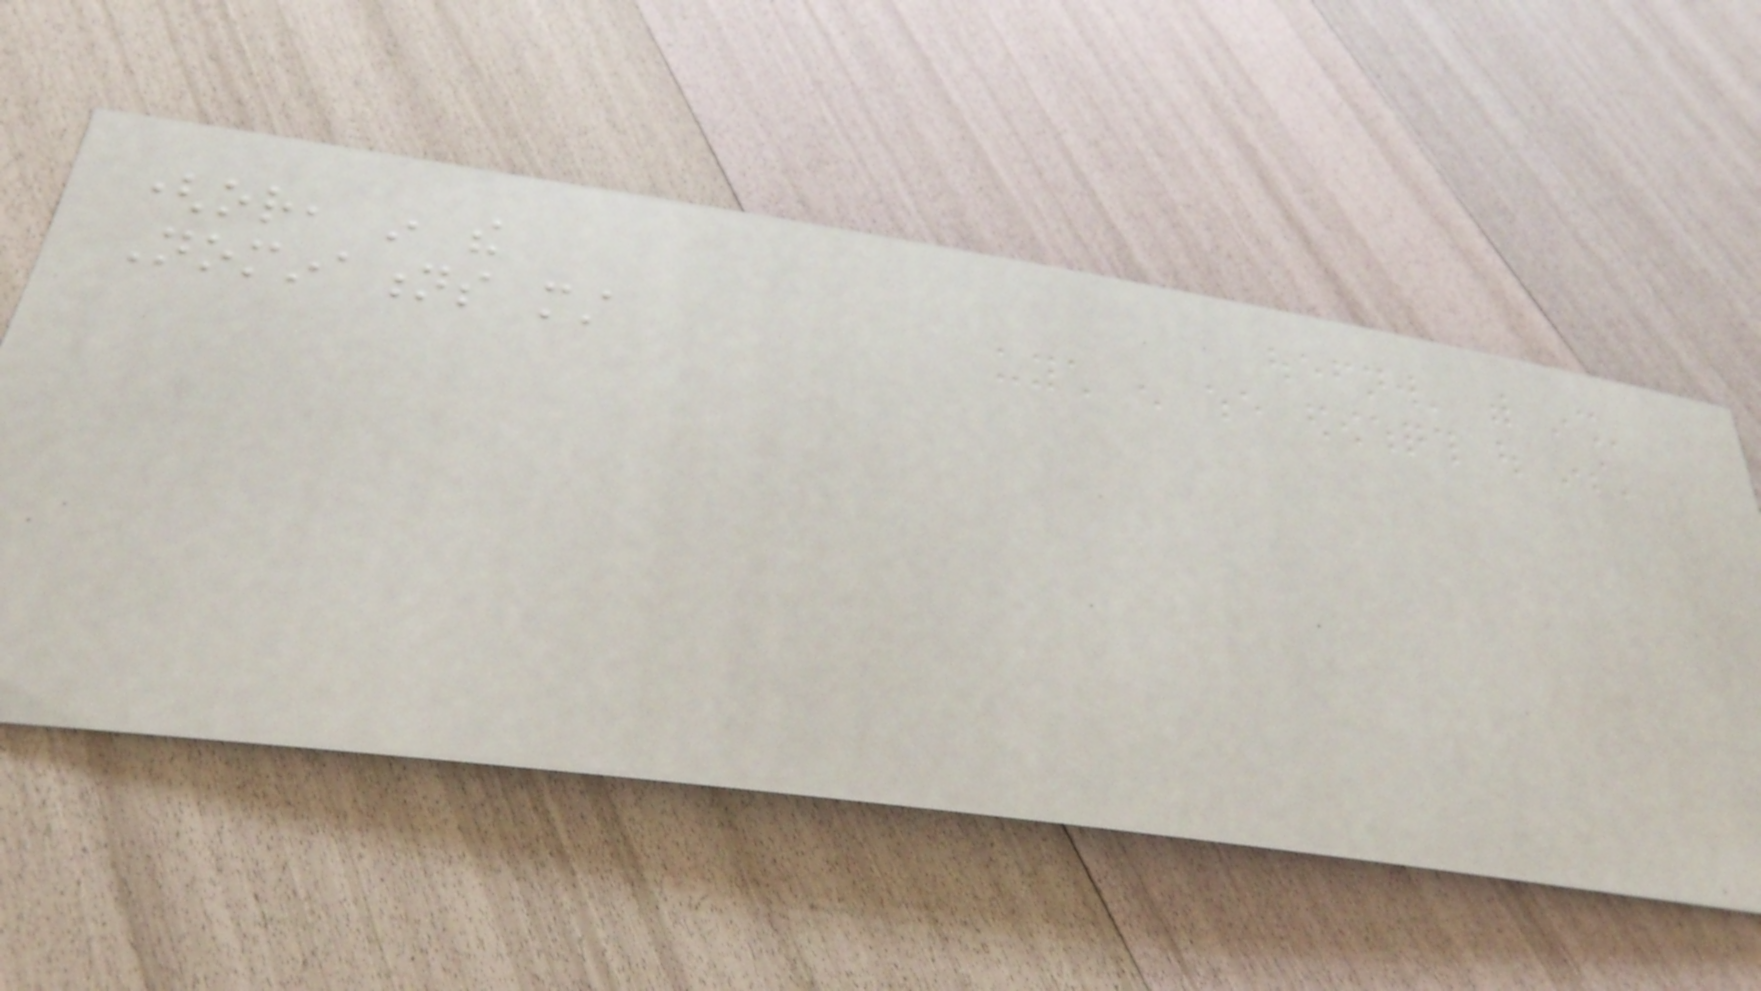(or, in the
Nominations must
